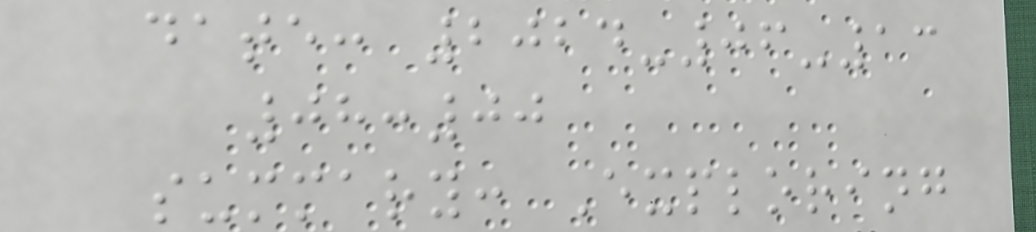date: 2024-06-13
08:00
summary: Exploring
